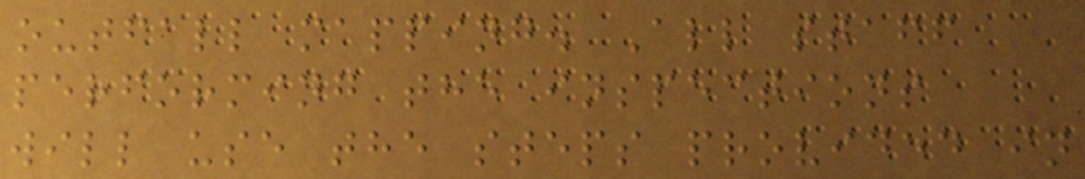outfall mapping. All staff
performing the inspections
will use the steps provided in
